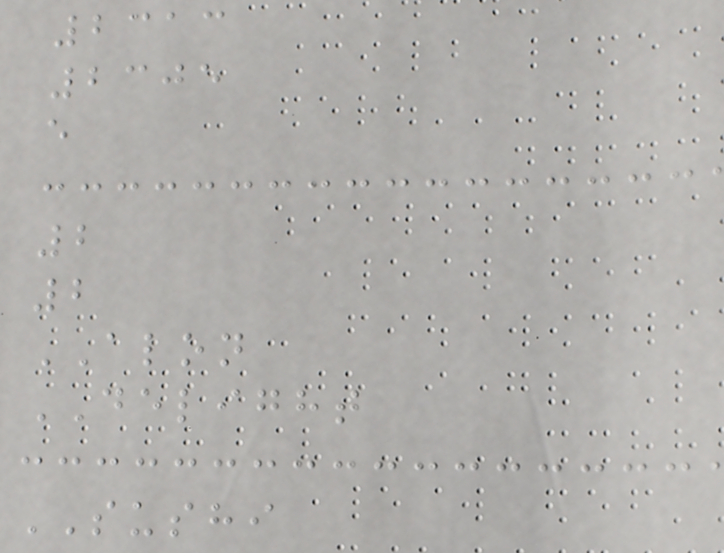2313
2305
e
2
2
ALON
DELIGHT
SUSHI
